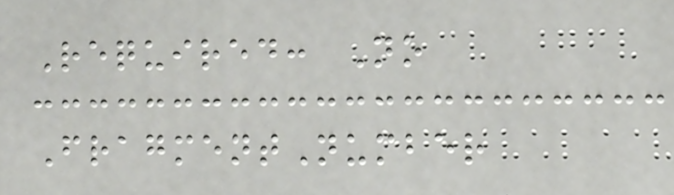Required: No
FragmentNumber
